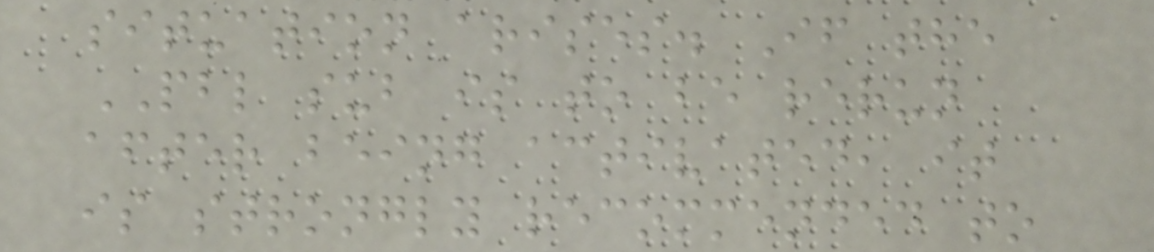situation arises. If the
PBL sub is to be rerun
after being activated, it
is strongly recommended to
